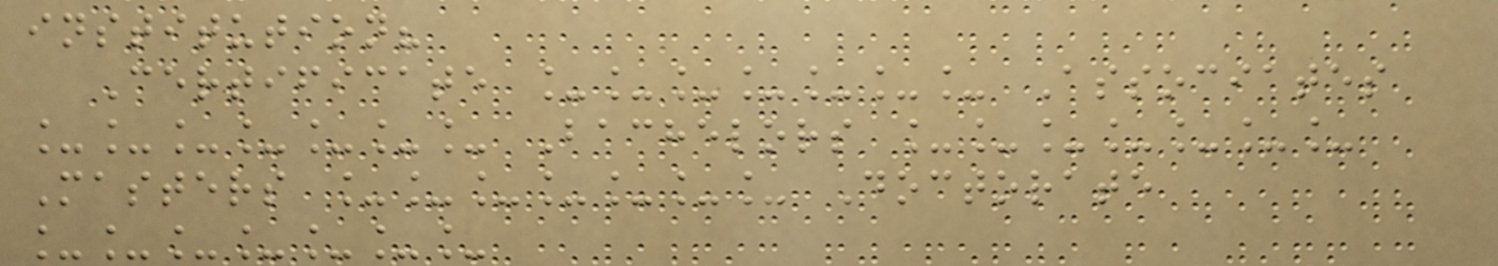institution?
Certificate _______ Associates
_______ Bachelors _______
Masters _______ Doctorate
_______
